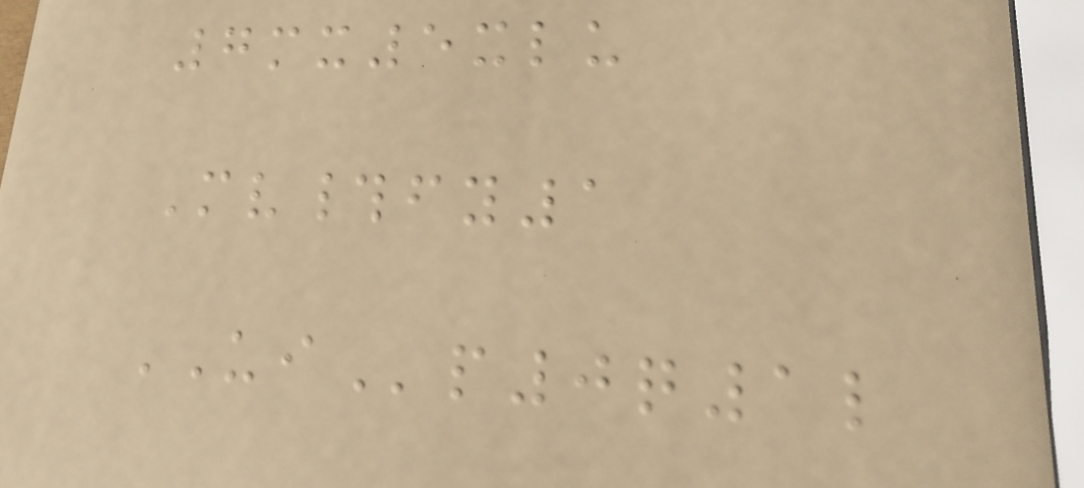7mx5xlu
Mv#fy1
UIp0q1l
